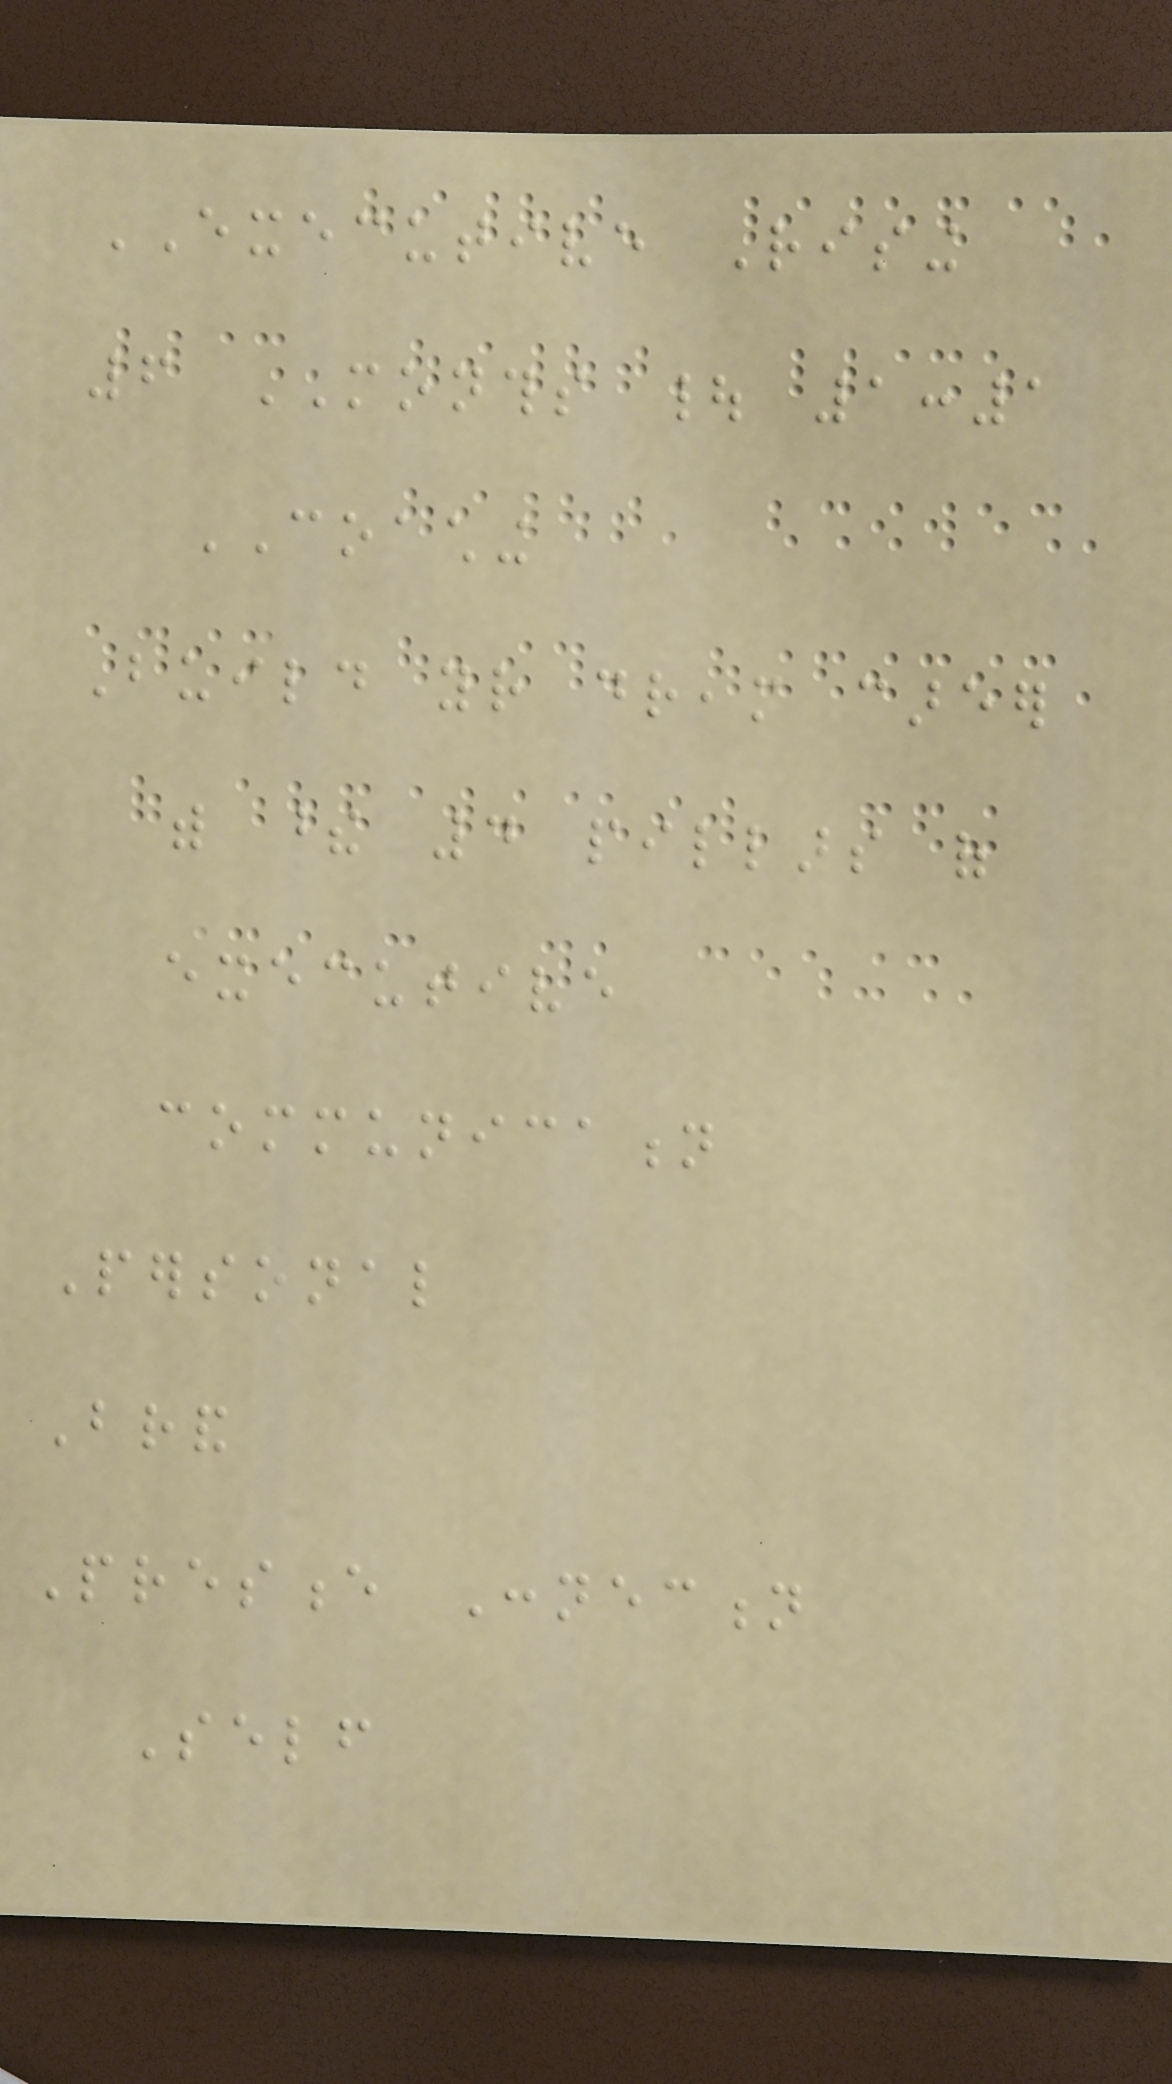EXECUTIVE Rising
6 MONTHS | 1:1
COACHING
Build your dream career
with these 4 pillars of
executive
communication
Personal
Brand
Presence Connection
Self
